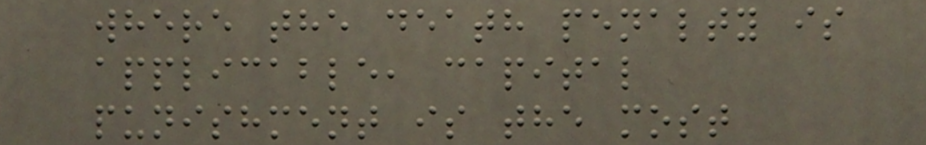where the death penalty is
applicable, capital
punishment is the most
